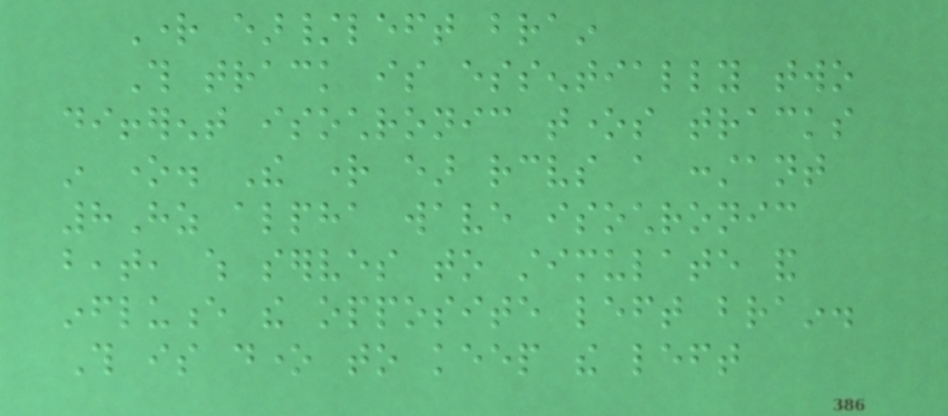Right ear/left brain
This track is essentially two
different isochronic tones tracks
in one. The right ear receives a constant
8Hz alpha wave isochronic
beat, which serves to stimulate and
influence the opposite left brain.
This is done to keep the left
